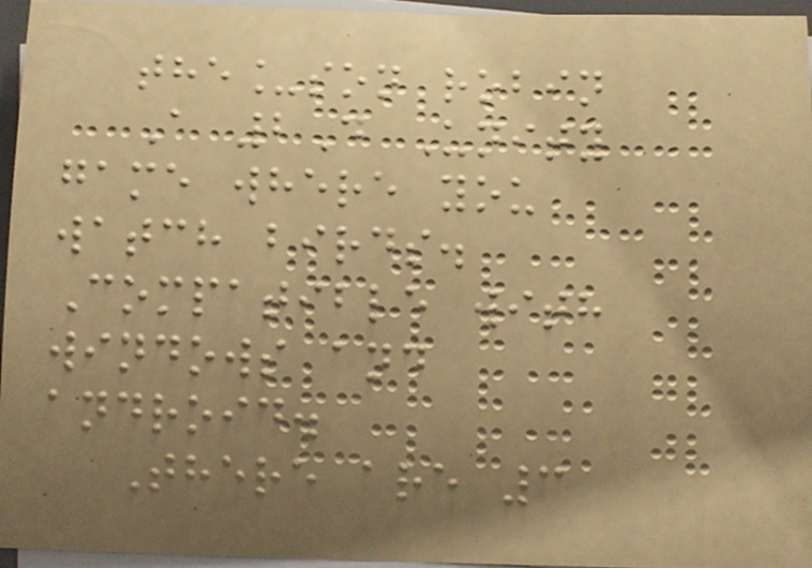the_son robin
A 2D Unity
game where you
watch birds.
Compatible with
windows and
android.
There are 3
